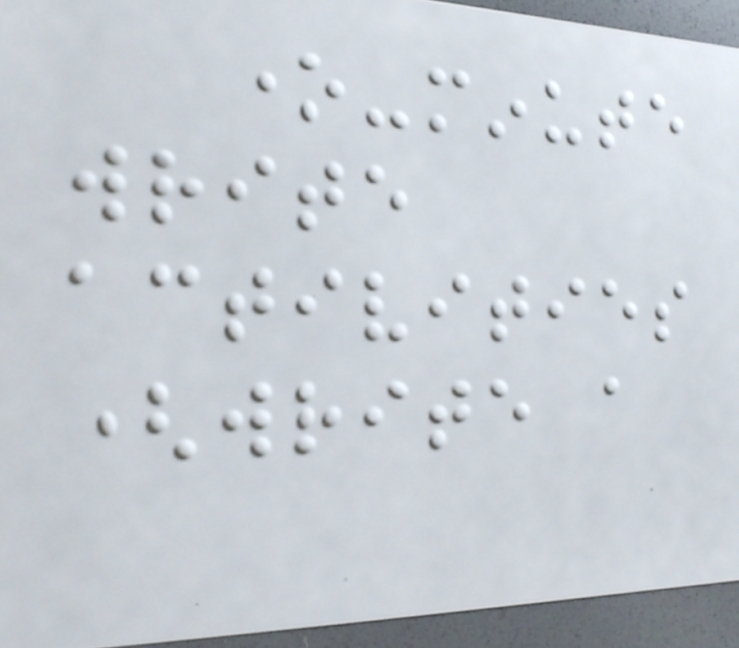one-minute
write
activities
(write a
